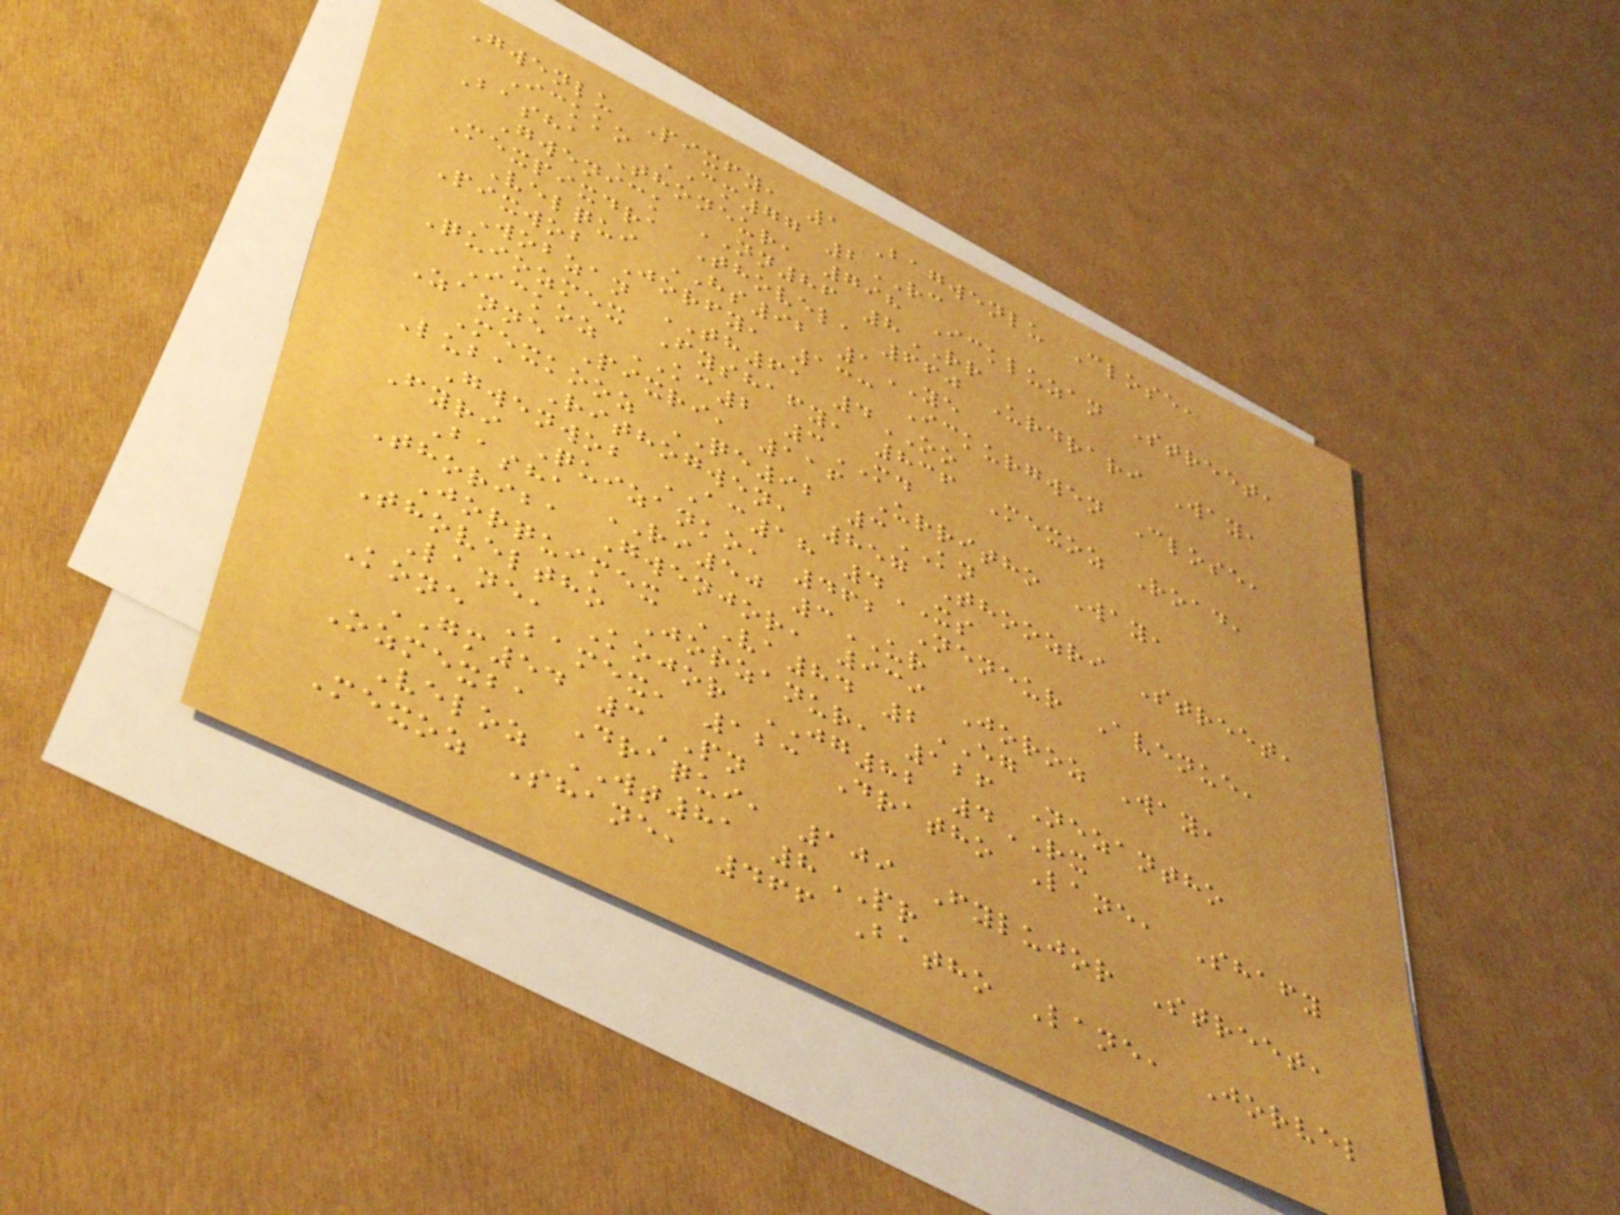Gwenlu Pixfy, 1 Bagwenlu Close,
Ickko CM77 2RC
Basha Thoneur, 798 Ickluzan Street,
Gwenick NN86 8RR
Mexpixdra Thovel, 660 Urdrari Way,
Velqui HS92 1YE
Pixwob Jorfy, 133 Ickurgwen Close,
Wobzan TH61 4OO
Quiozmex Fyshafy, 836 Mexoz Road,
Ickoz KC2 3MD
Zanne Pixri, 116 Urritho Way,
Mexkooz QE92 3KN
Luba Rithogwen, 857 Thoozri Street,
Gwenwob AC18 4XS
Fyri Quizanko, 462 Neneur Avenue,
Basha RI50 3UR
Thoriba Gwenjor, 939 Joroz Way,
Jorquimex VA84 2EG
Thoveltho Jorzanur, 126 Nezantho
Lane, Kojor JG82 4RX
Kone Bamex, 123 Dratho Lane, Shafy
GM54 3PN
Ozmexba Draqui, 109 Fylujor Street,
Veloz WT81 8PR
Mexoz Shane, 466 Batho Lane, Jorvel
